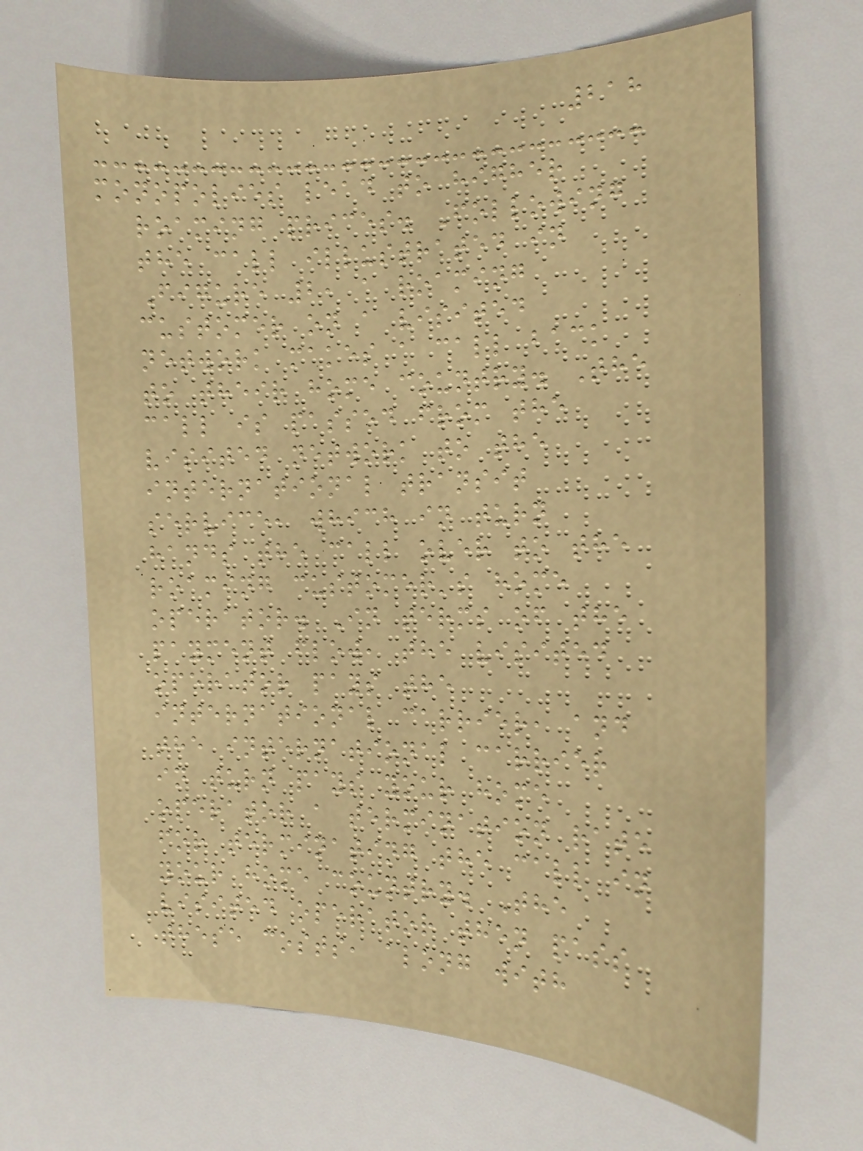218
monopolies lead to higher
roaming prices. Following
the call illustrated in
Figure 2, a roaming
customer on a visited
network makes a call back
to their home country. The
call is passed from the
visited network to the
international transit
service, which in turn
hands the call over to the
roaming customer's home
operator. In terms of the
payment flow, the visited
operator pays the
international carrier, and
the international carrier
in turn pays your home
operator a termination rate
for terminating the call in
your home country. The
visited operator then pass
these costs, along with
